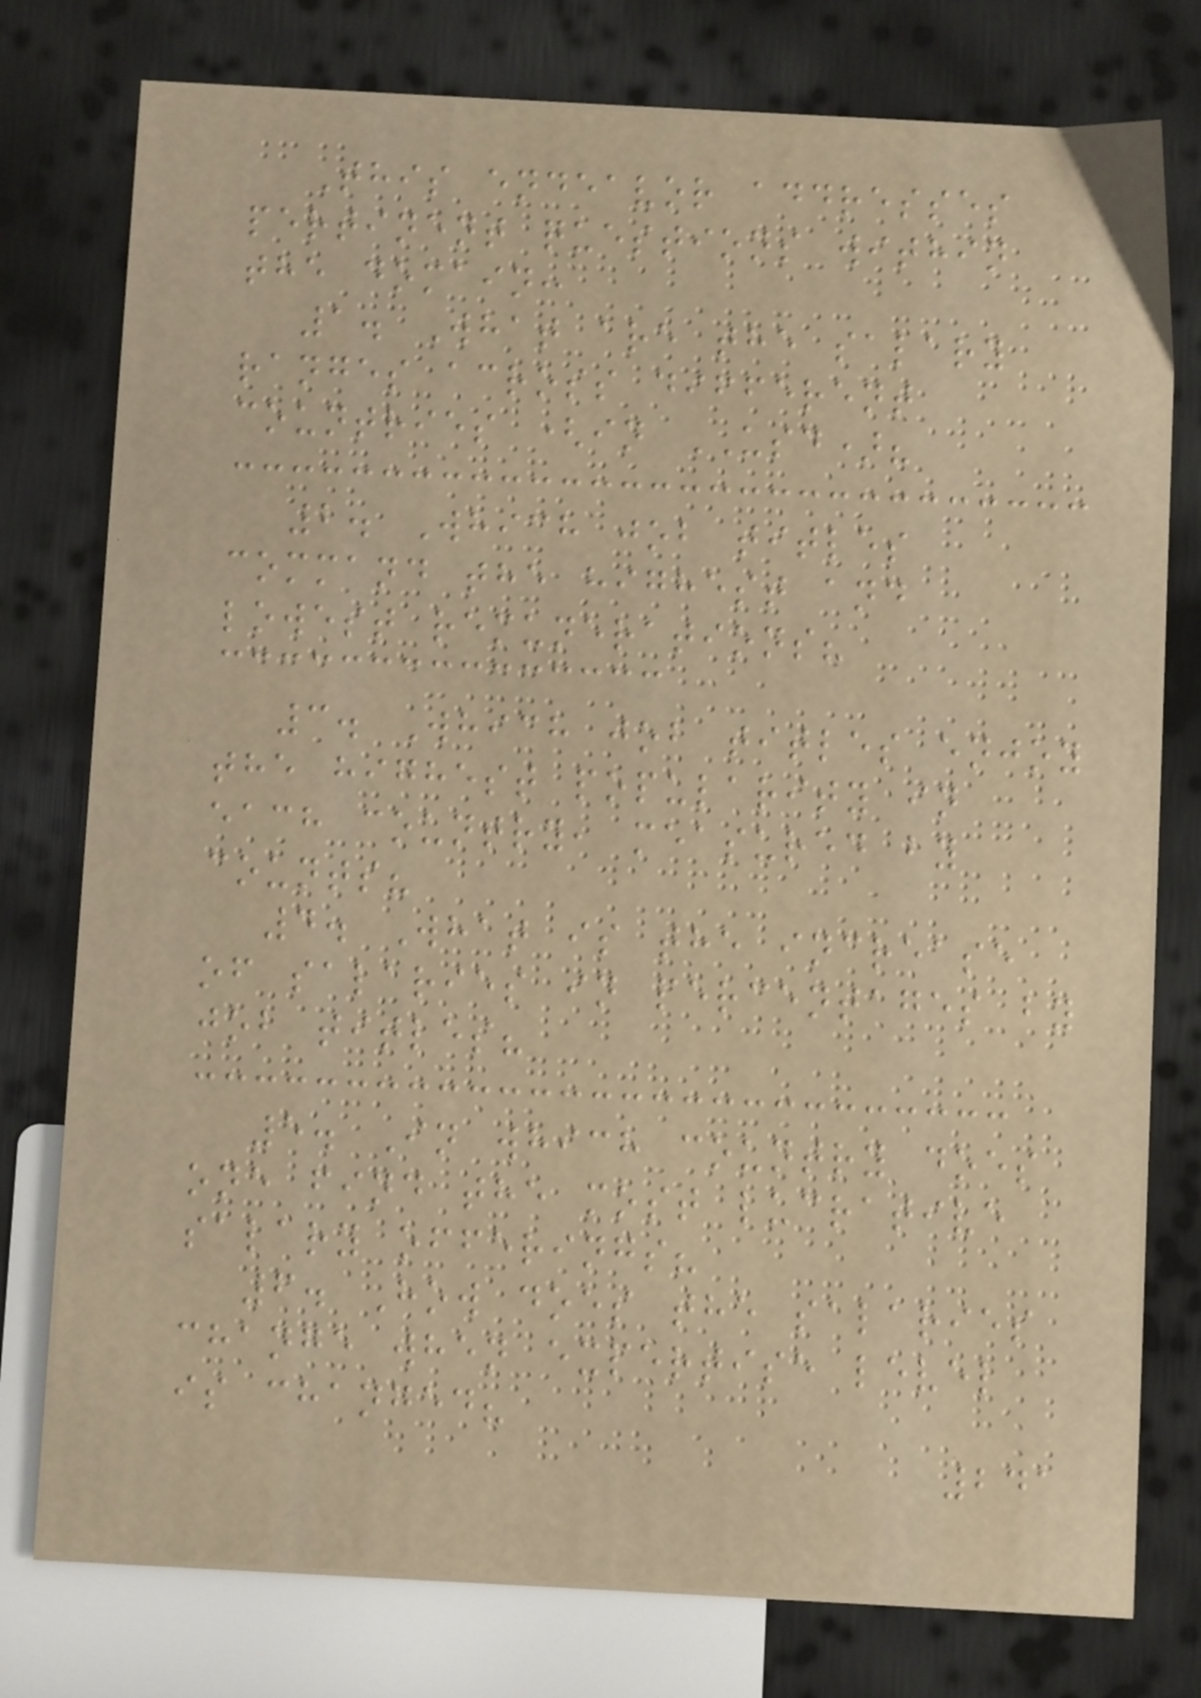This endeavor addresses
pertinent questions within
the domain:
1. What are the salary
ranges across different
countries (in USD)?
2. Which job titles
command the highest and
lowest remunerations?
3. Which job titles enjoy
the highest popularity in
each country, measured by
counts?
4. What is the increase
of salaries in percentages by
job titles?
5. In which country does
one find the most lucrative
salary offerings?
6. How does the salaries
change when expertise level
is changed?
241
